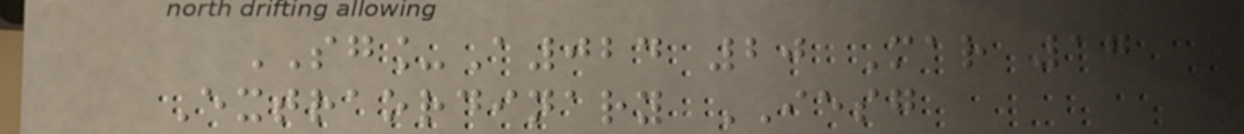SG_A024 20 Mar 17
Extraordinary IESG
